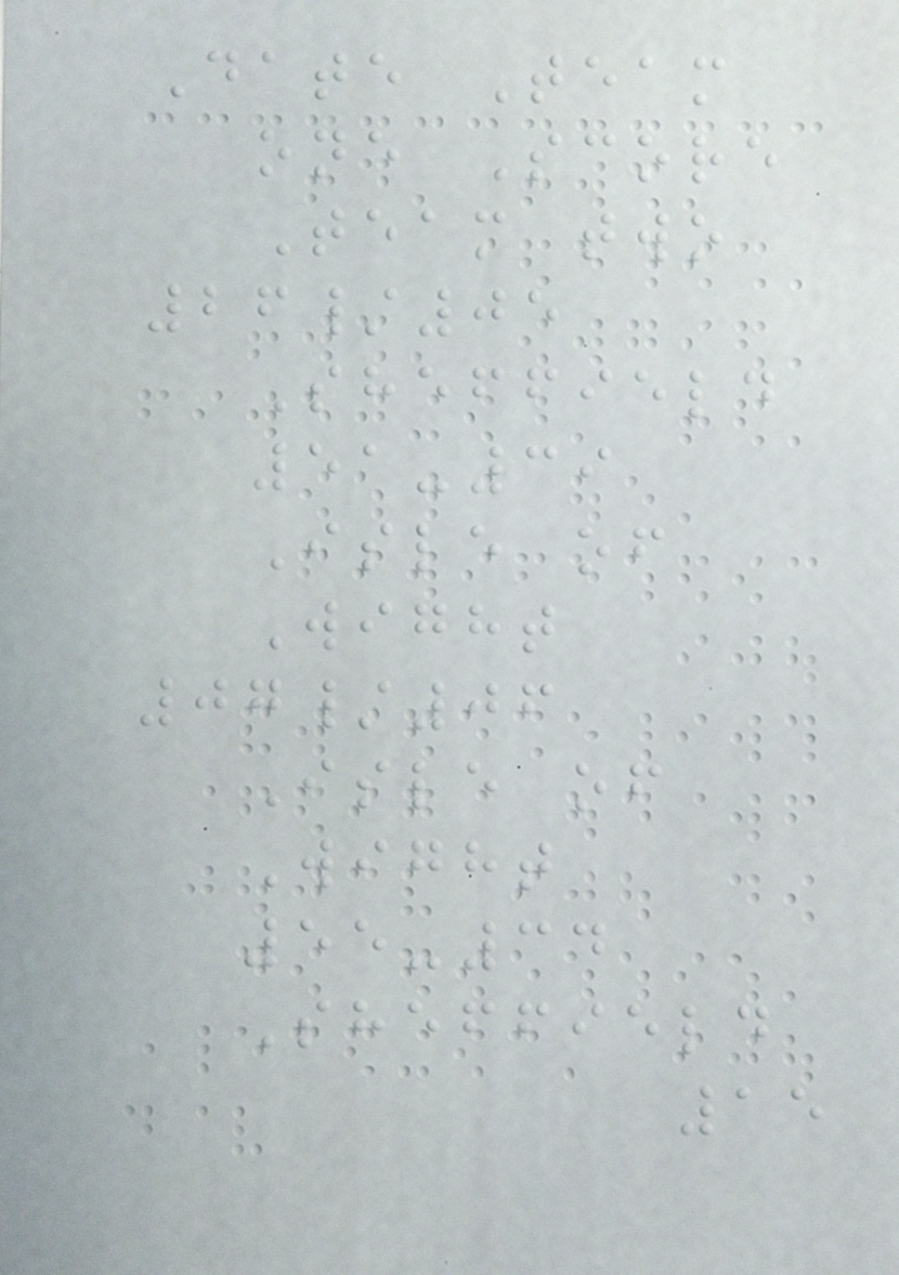Date Team
one Score
Team two
26/05
Sheffield
51-39
Isle of
Wight
07/06
Isle of
Wight
55-34
Sheffield
15
